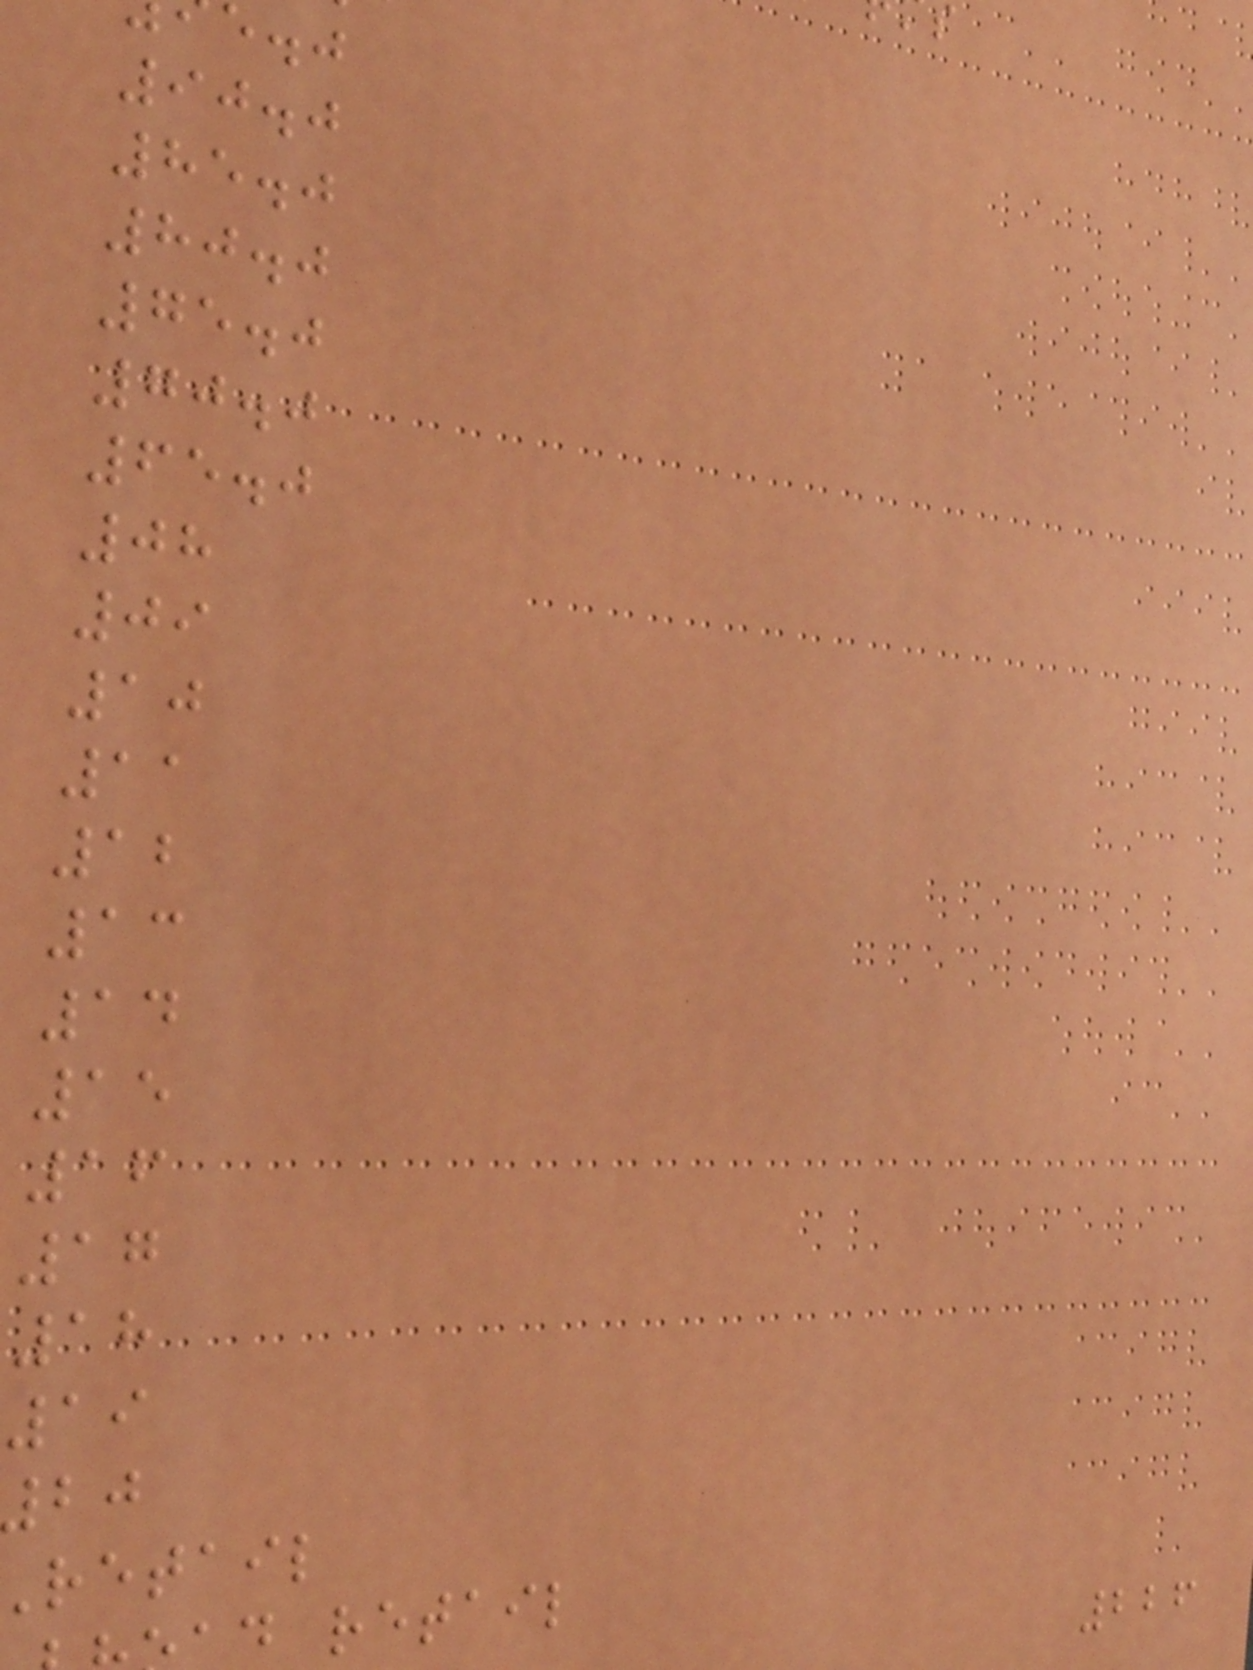90.0
85.0
80.0
75.0
70.0
65.0
08
09
10
11
12
13
14
15
16
17
18
19
retail
d retail
226
